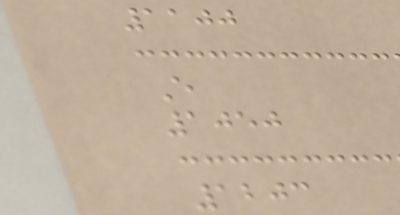1100
E
1050
1203
